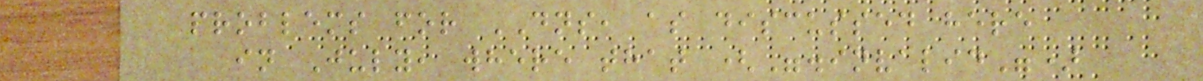problems for DNS, as discussed here
in July, where that (".invalid")
